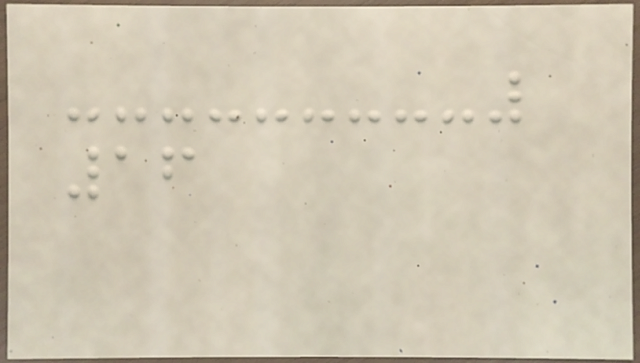16
